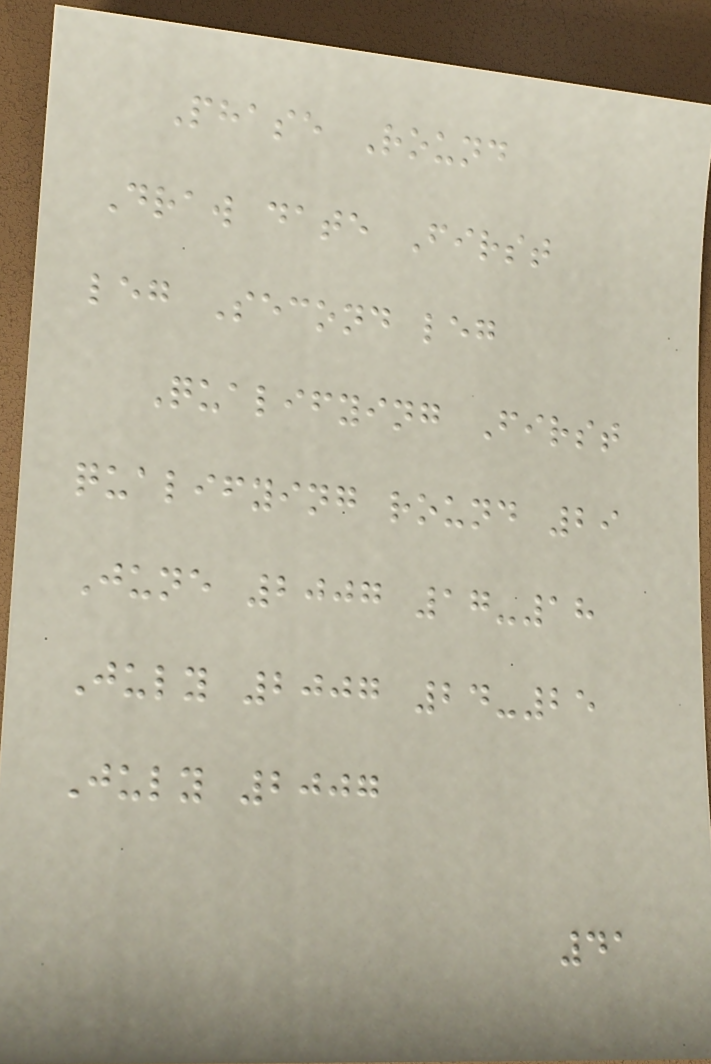Phase Round
Draw date First
leg Second leg
Qualifying First
qualifying round 29
June 2007 17-18
July 2007 24-25
July 2007
41
